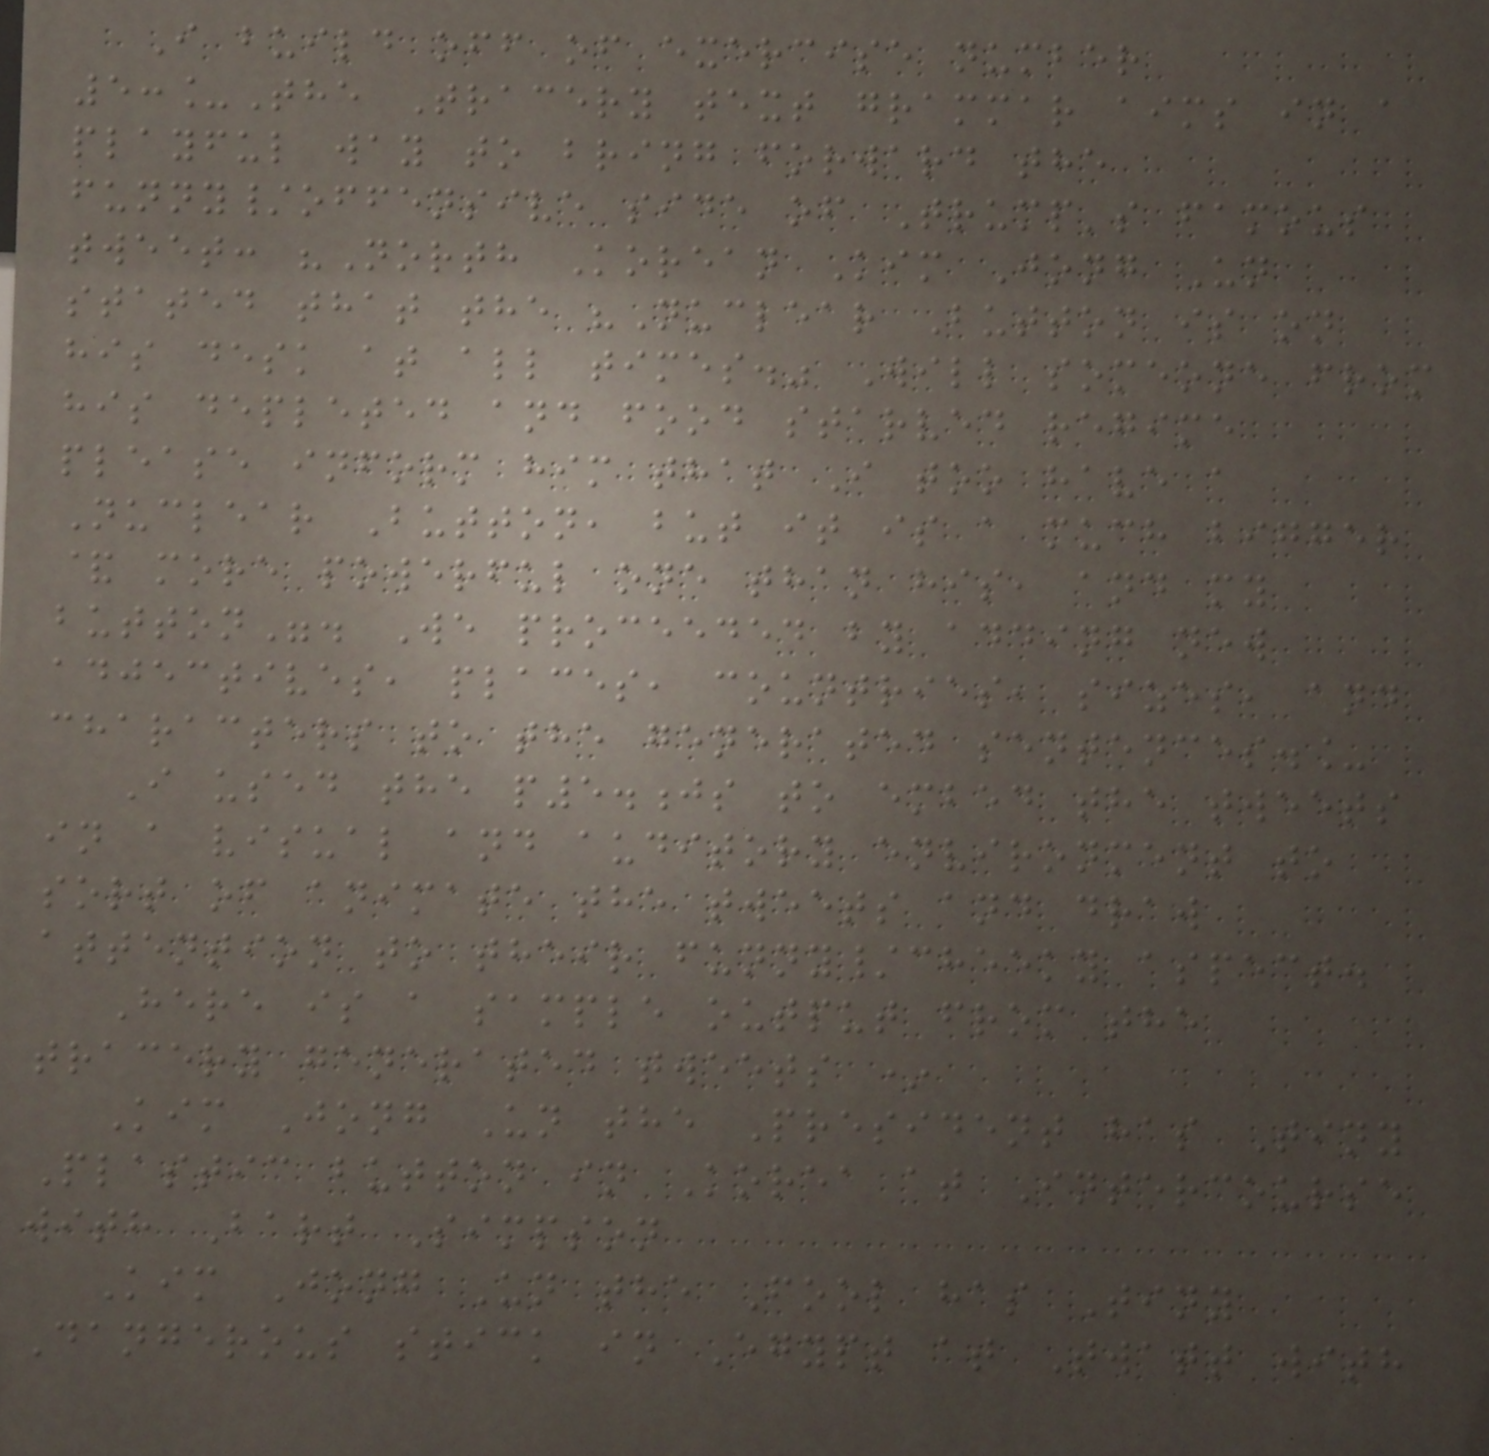I build off of exercise number
5:_The Tracery text grammar aims in a
playful way to bring forward the
funny/offensive side of Trump's famous
tweet: "North Korean Kim Jong Un
stated that the "Nuclear Button is on
his desk at all times." Will someone from
his depleted and food starved regime
please inform him that I too have a
Nuclear Button, but it is a much bigger
& more powerful one than his, and my
button". We proceeded by adding new
adjectives, places, countries, sizes, and
characters to the generated sentences._
I used the p5.js to embed the tweets
in a visual and auditory environment to
sort of animate the tweets and draw
attention to their funny/cheeky aspect.
Here is a sample output from the
tracery generated tweets *
Kim Jong Un the President has Tiny
Plastic button in Korea at Intercourse
with Bart Simpson
Kim Jong Un the Fool has Tiny
Dangerous stick in Egypt at Twatt with
